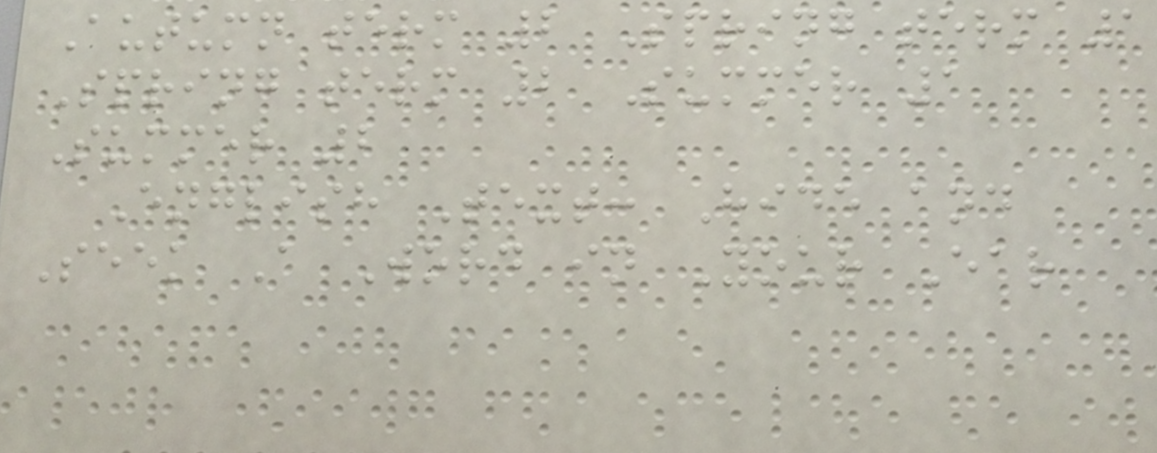Autumn term 2 Spring term 1
Spring term 2 Summer 1
Summer 2
English Text: Hide and
Seek A Word in Your Ear
